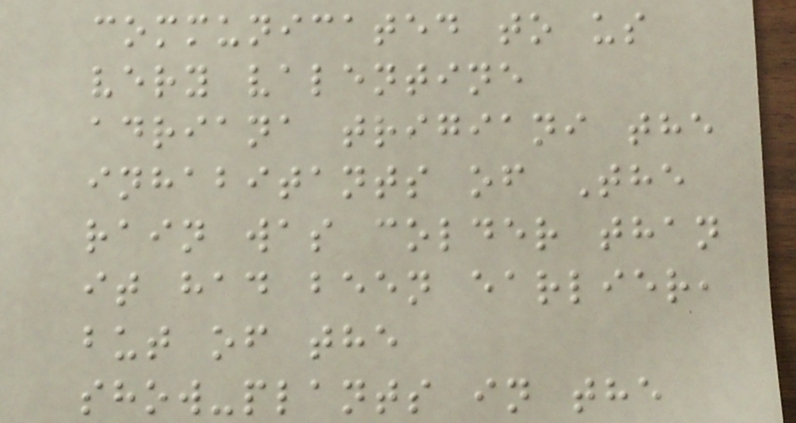communicated to us
very valentine
adriana trigiani the
inhabitants of The
rain was colder than
it had been earlier,
but of the
show-plants in the
